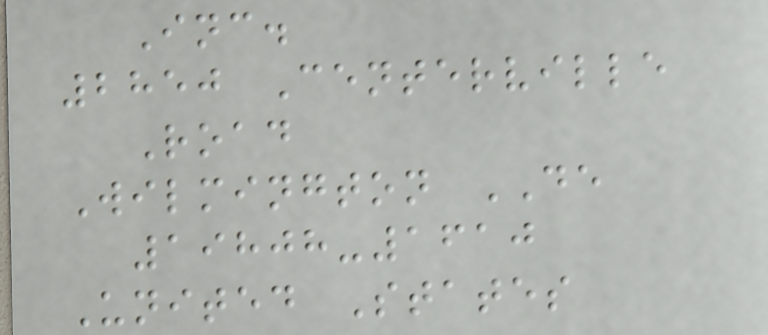Inc.
2850 Centerville
Road
Wilmington DE
19808-1610
United States
